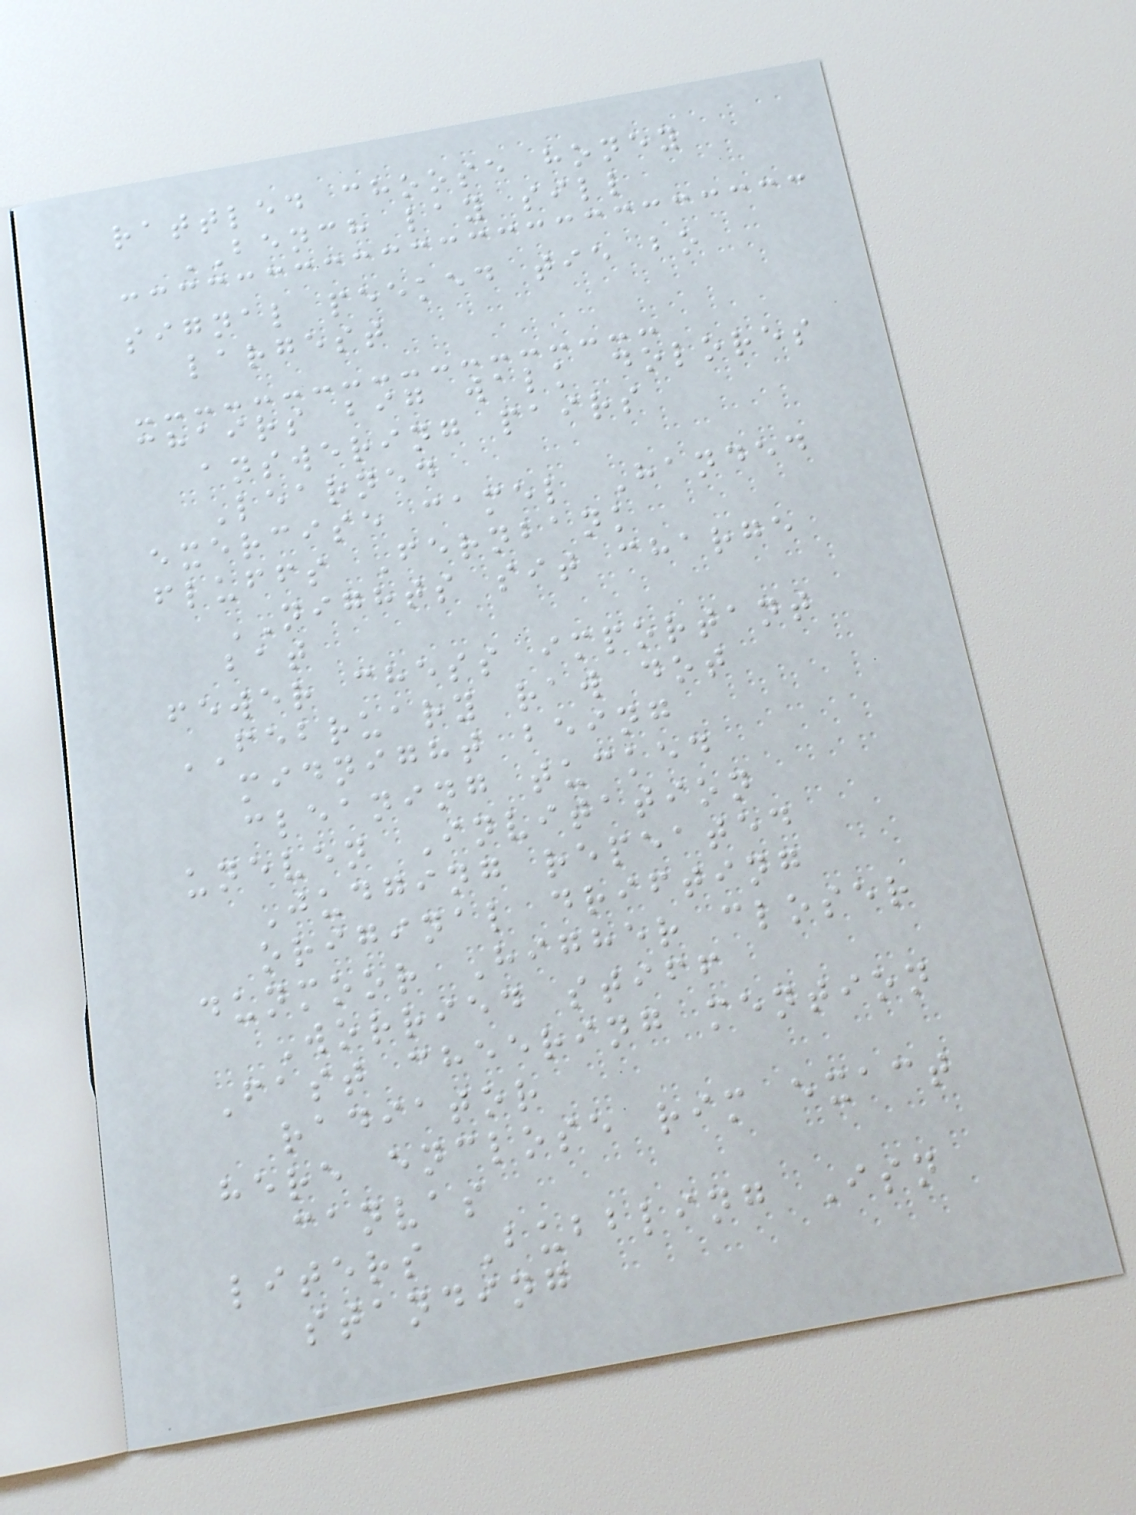rattled choose honey
BENCH lay sill
signal peeked tie bo
largest
chairs big walk dolores
answering pairs
Learned
exercise camel Handed
fluffs Fernbank
NIGHTS sit charge
bat
fewer chess important
FEBRUARY raw dot
midnight being
cleaning tucked
uneven Invitation
Judging repeated
original drifting
dunmoor Higher closer
Worried stiff
Fast cheering mention
radiator
here enclose rim exact
canvas
liters Bubbling Isn
standing
